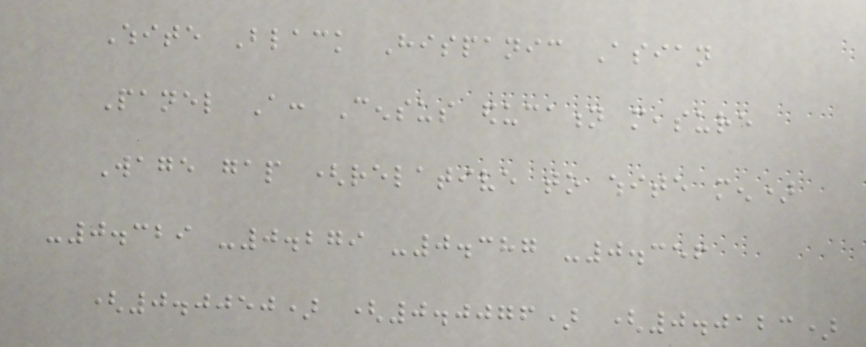White Black Hispanic Asian
Panel A: Census education measure
Wage gap (relative to white men)
-0.329 -0.279 -0.387 -0.356
(0.0050) (0.0076) (0.0123)
